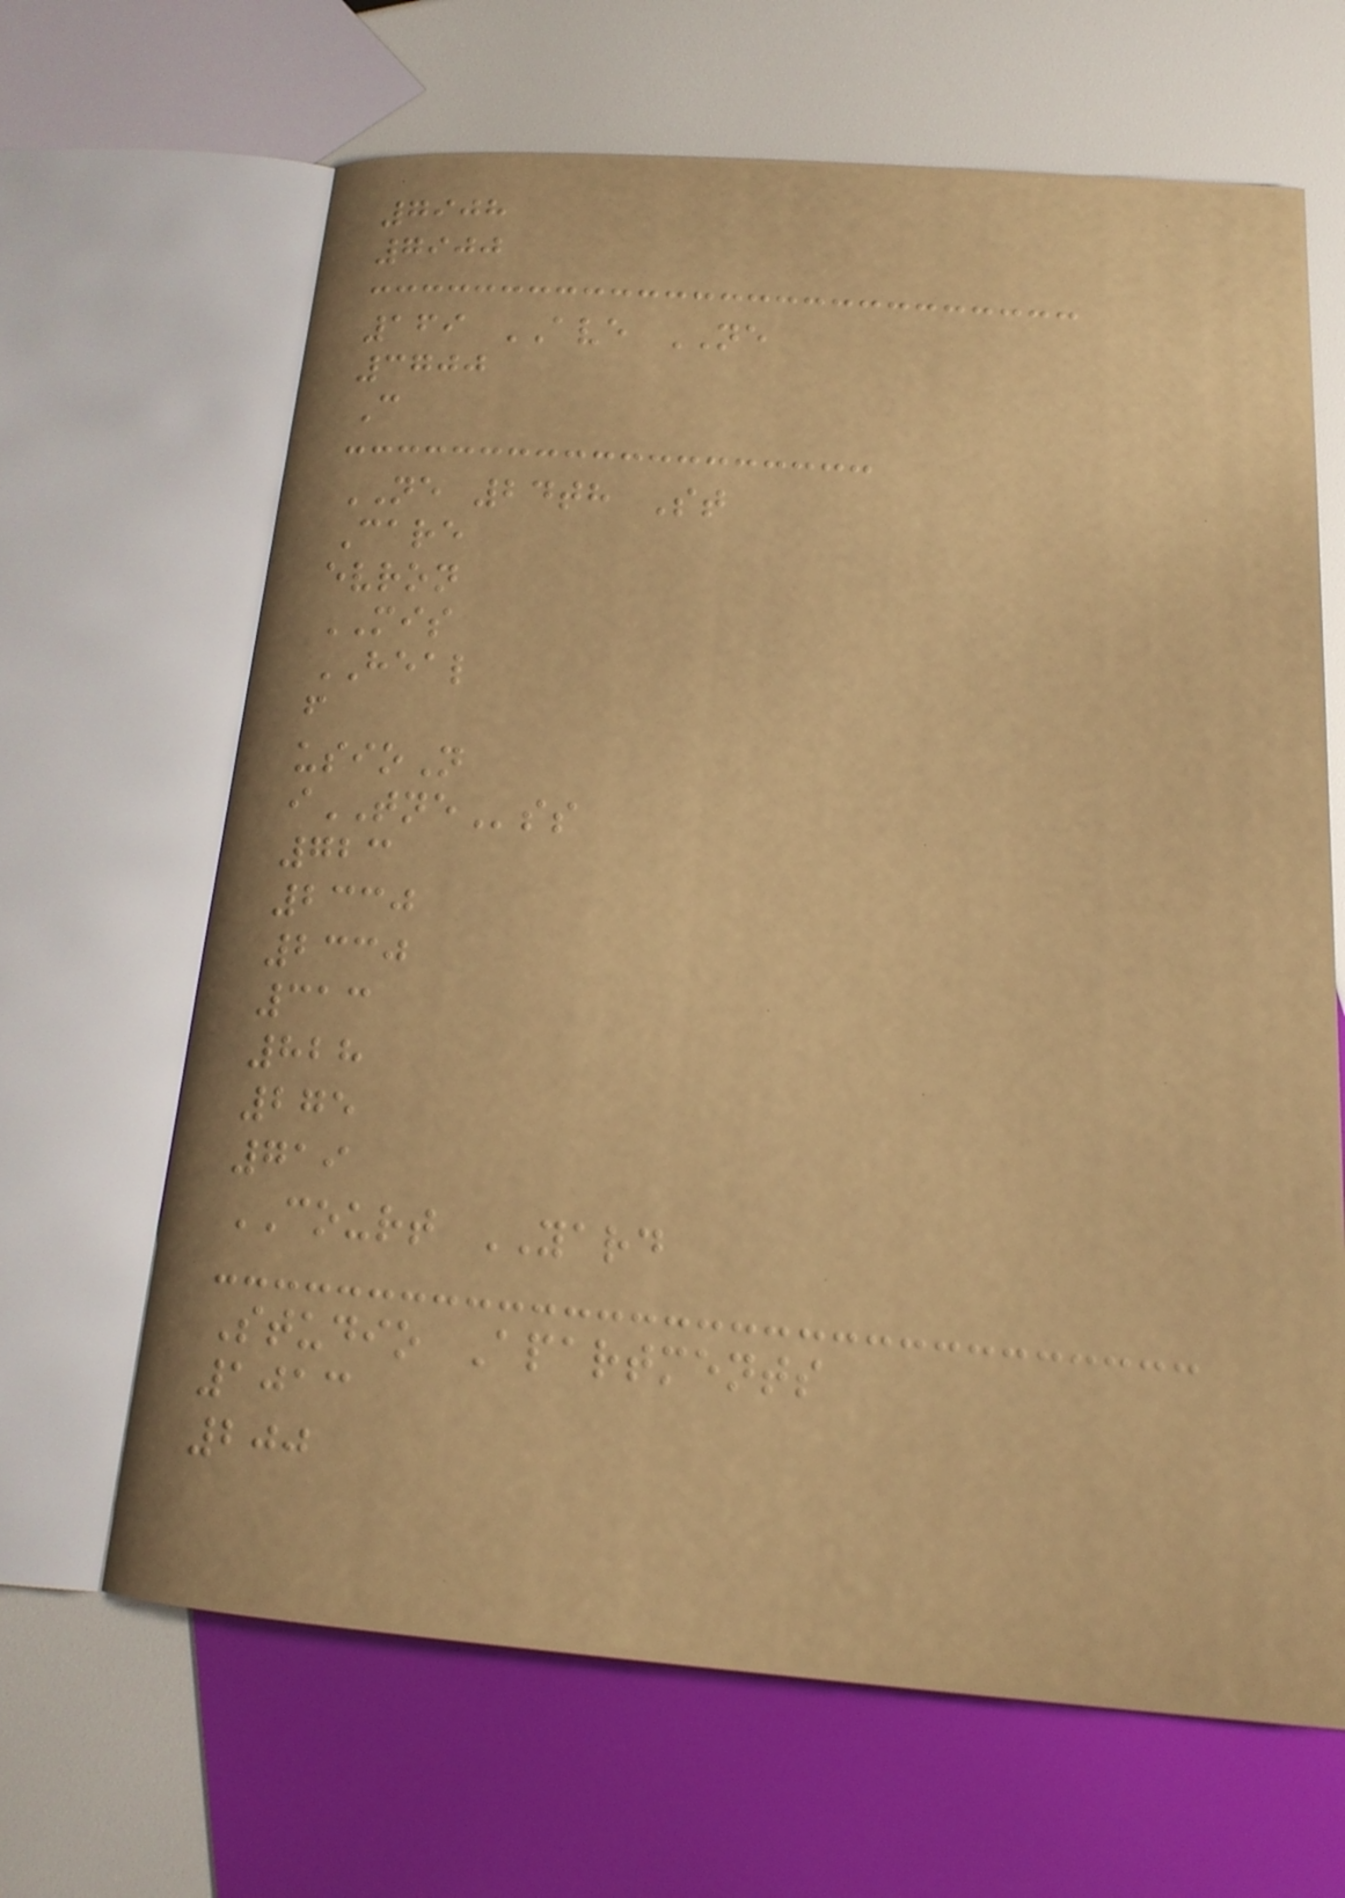7908
7900
169 AVE NE
3700
C
NE 24th St
Care
evron
MIS
HEAL
f
usioN
iTNEss
723
2330
2330
313
828
275
719
COURT YARD
Studio Apartments
1013
200
